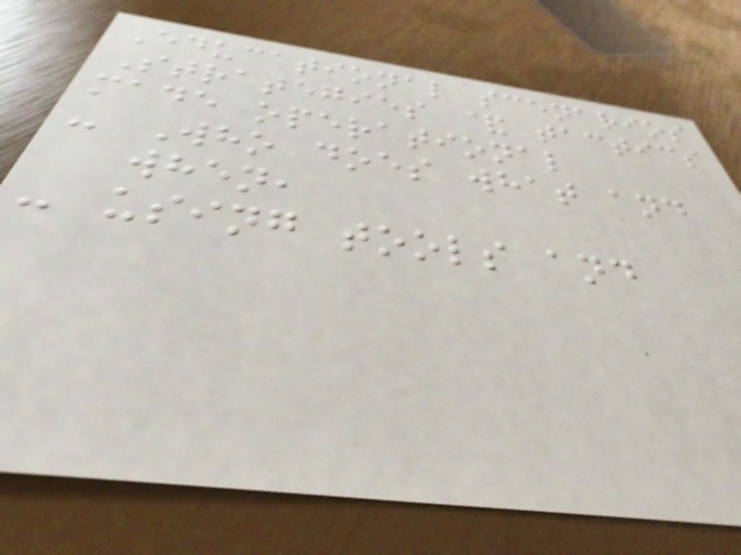Educational scenarios
Strategies & tactics
made operational
- Who does what and
when,
- using tools and
